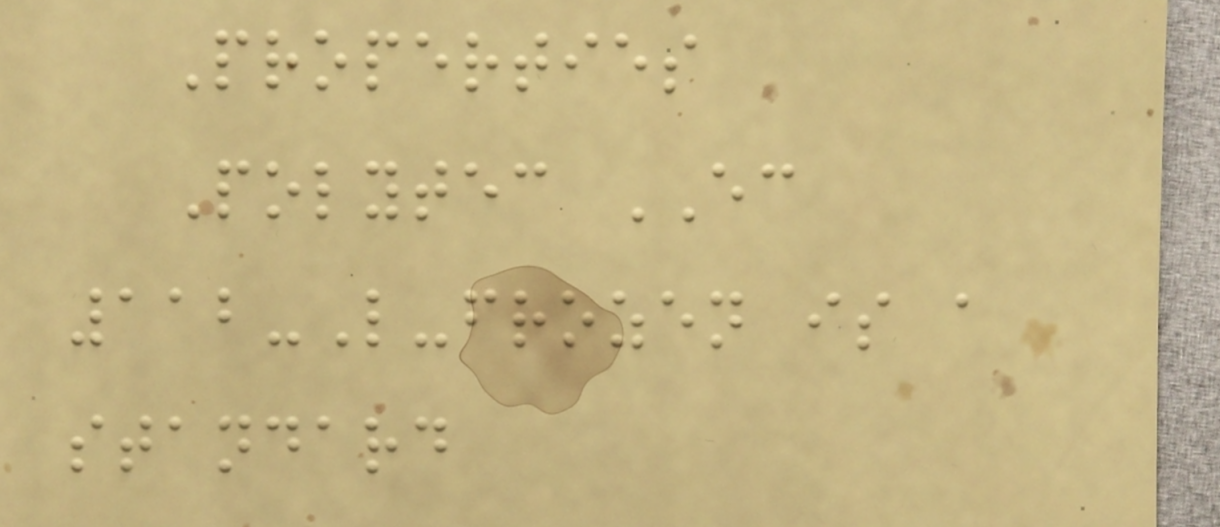Properties
Polytec EC
112-L-frozen is a
standard
